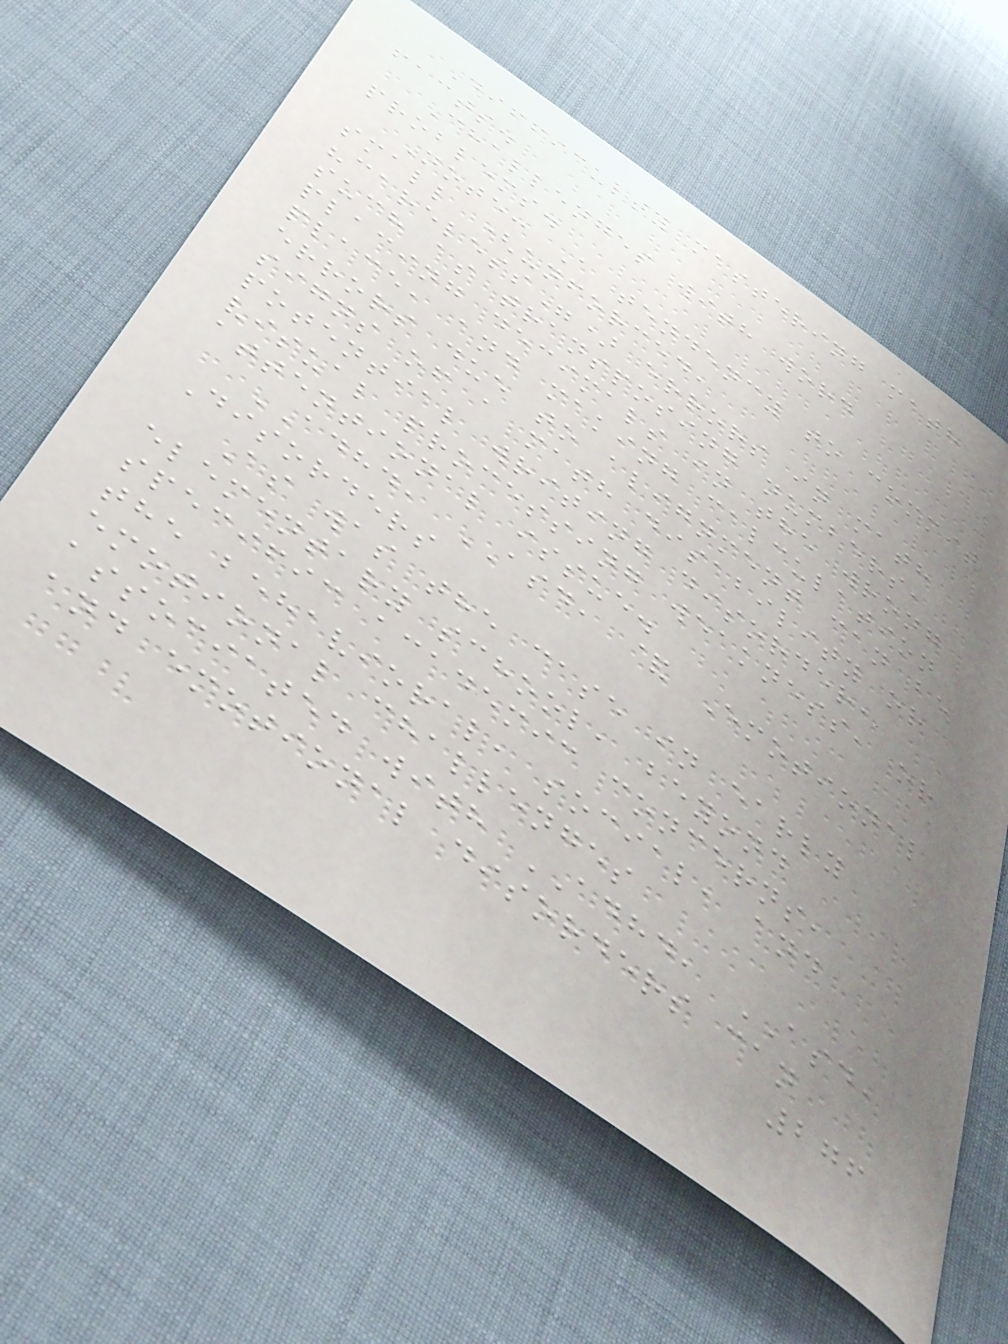Difficulty mastering math
facts.
Challenges with word
problems.
Note: A tendency to commit
small (unforced,
"careless") errors in math
such as transposing numbers,
placing decimals in the wrong
place, and making calculation
errors due to alignment can be
signs of a math disability or
potential writing disorder,
visual processing weakness, or
attentional issue.
ADHD, ASD, & Emotional
Disorders
As was the case in early
elementary school, beyond
specific academic concerns,
the behavioral, social, and
emotional challenges
associated with ADHD, ASD,
and emotional disorders can
276
